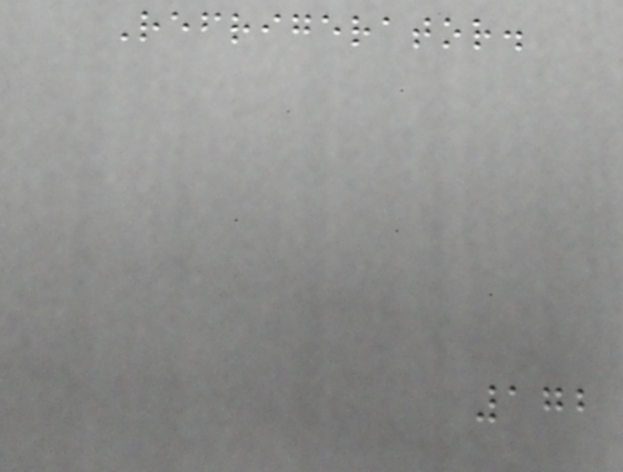Refrigerator.
172
